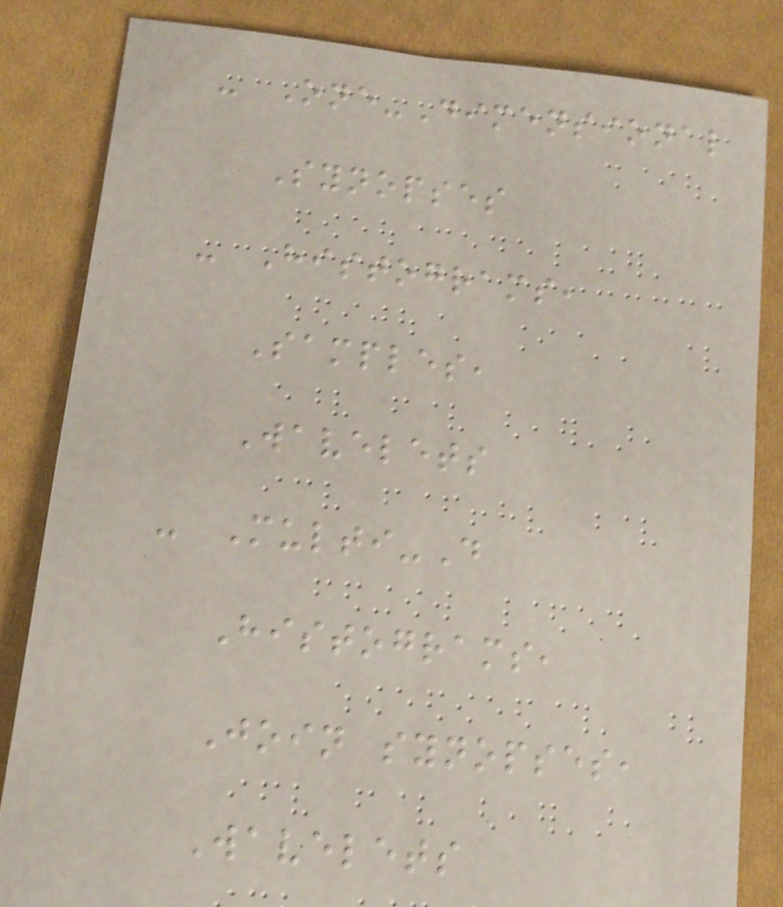- One-Dimensional
Synopses
- Histograms,
Samples,
Wavelets
- Multi-D
Histograms,
Join synopses,
Wavelets
